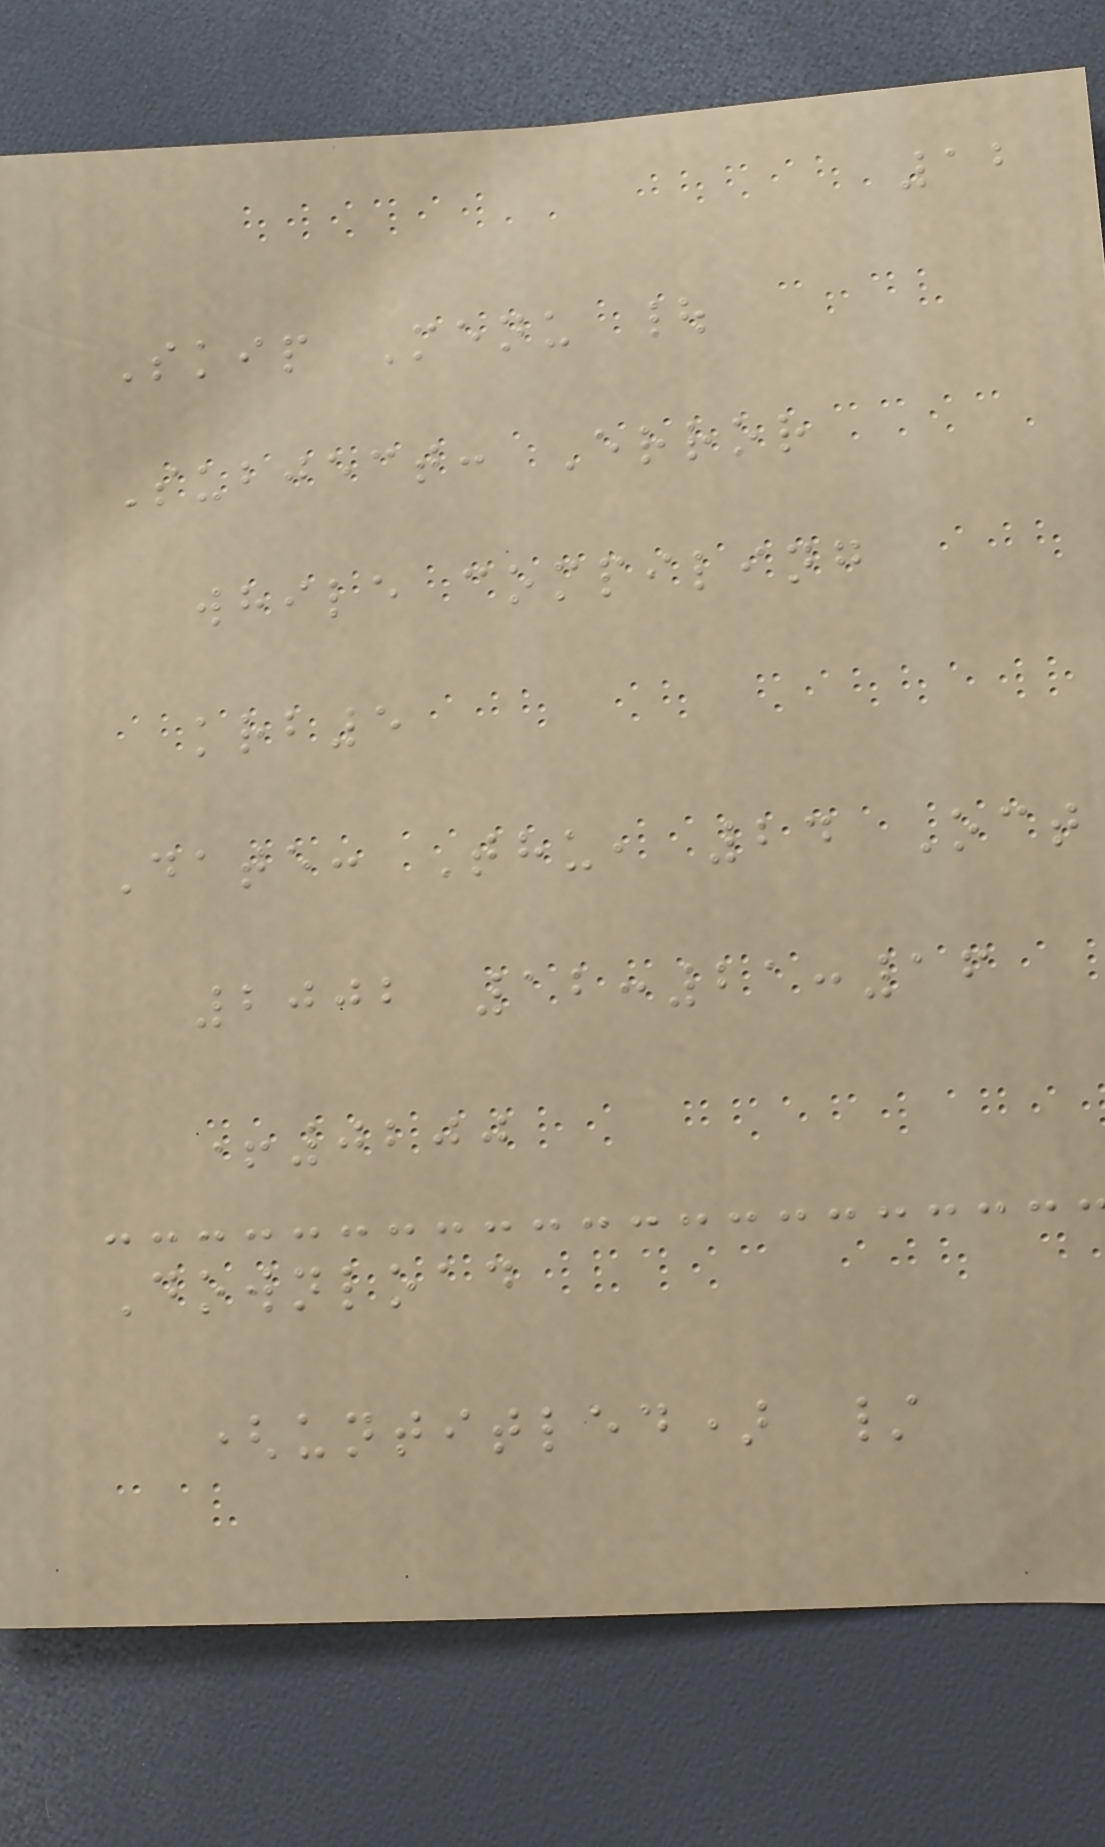12
Skip Menu |
Subject: Error
while compiling
krb5
Date: Thu, 24 Oct
2002 12:21:16
+0200
Download
(untitled) /
